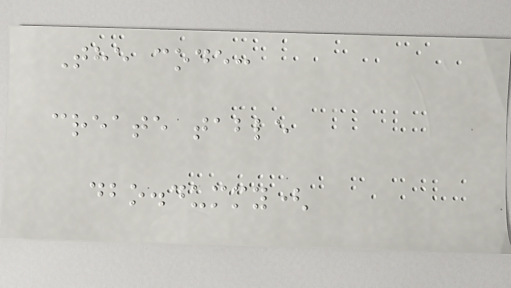The code:
create table
dbo.dummy(
